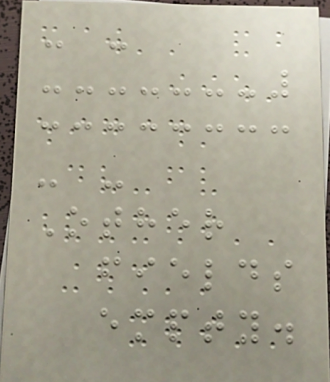- -
- -
Other
fields
empty.
